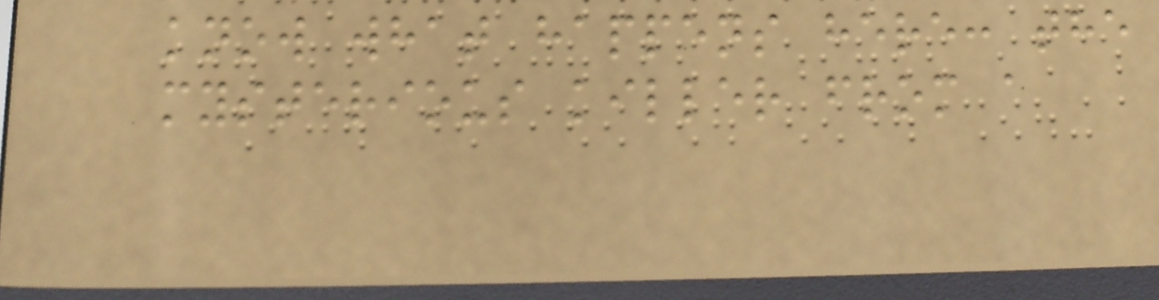know what happens here: the
mysterious killer from a
